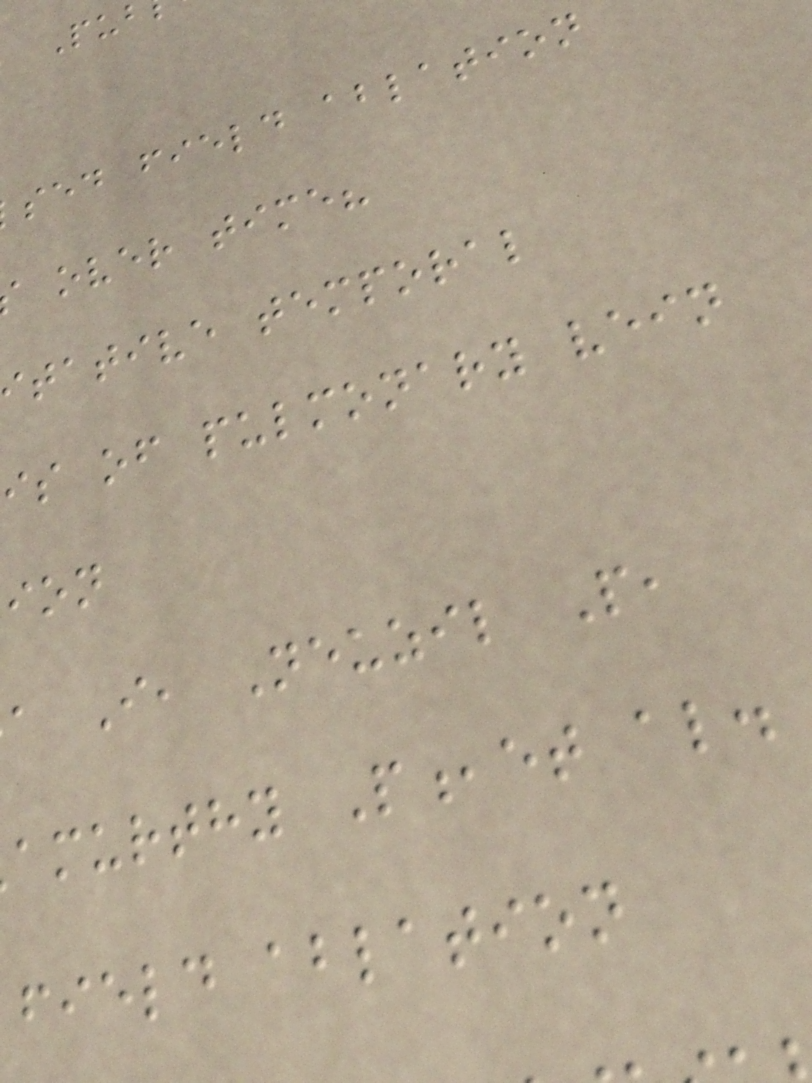sed field ablation
over time?
tative temporal
is of pulmonary vein
a I, Neuzil P,
amurthy P,et al.
field ablation
